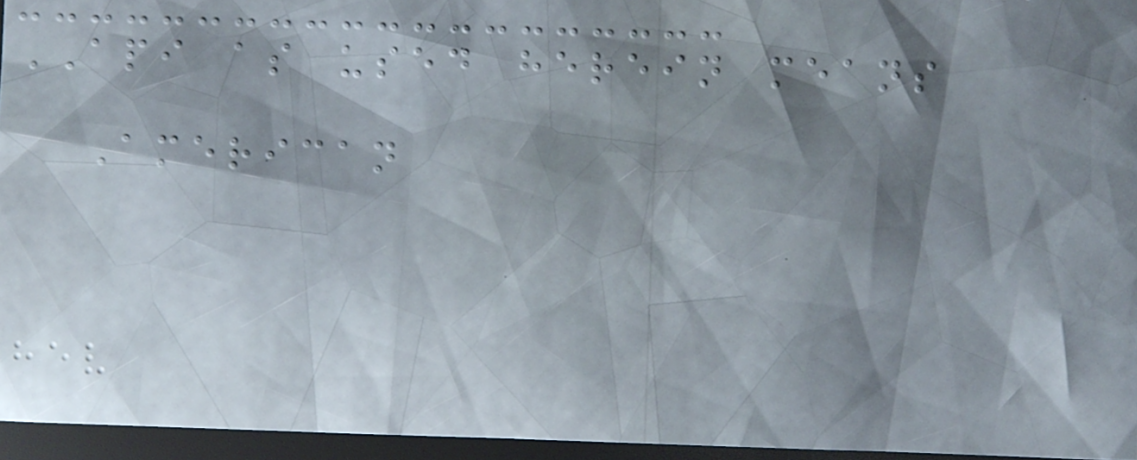API as used herein means
American
